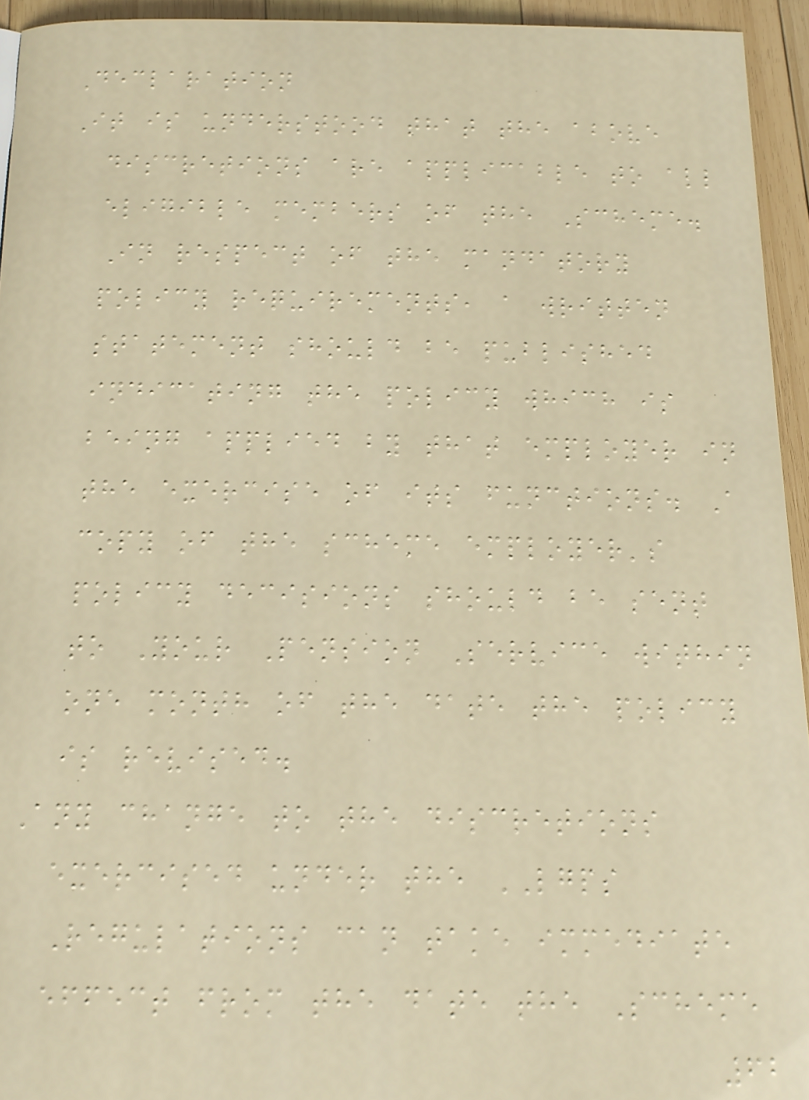Declaration
It is understood that the above
discretions are applicable to all
eligible members of the Scheme.
In respect of the mandatory
policy requirements, a written
statement should be published
indicating the policy which is
being applied by that employer in
the exercise of its functions. A
copy of the scheme employer's
policy decisions should be sent
to Your Pension Service within
one month of the date the policy
is revised.
Any change to the discretions
exercised under the LGPS
Regulations can take immediate
effect from the date the Scheme
62
